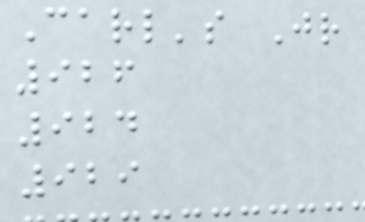Carl's Jr
926
924
929
